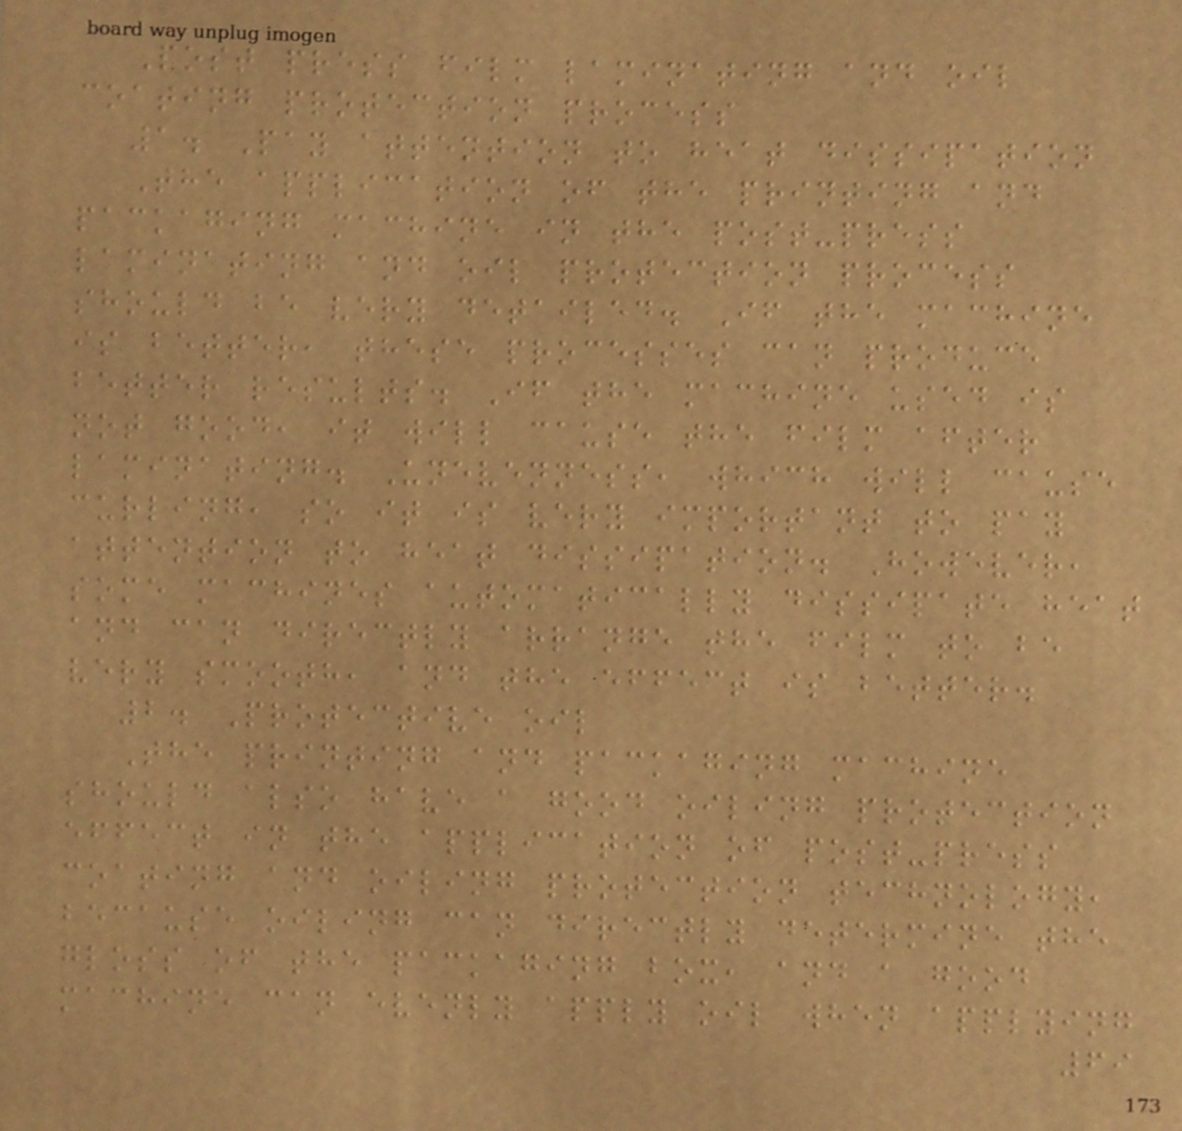Post press film laminating and oil
coating protection process
1. Pay attention to heat dissipation
The application of the printing and
packaging machine in the post-press
laminating and oil protection process
should be very detailed. If the machine
is better, these processes can produce
better results. If the machine used is
not good, it will cause the film after
laminating. Unevenness, which will cause
curling, so it is very important to pay
attention to heat dissipation. However,
some machines automatically dissipate heat
and can directly arrange the film to be
very smooth, and the effect is better.
2. Protective oil
The printing and packaging machine
should also have a good oiling protection
effect in the application of post-press
coating and oiling protection technology,
because oiling can directly determine the
gloss of the packaging box, and a good
machine can evenly apply oil when applying
69
